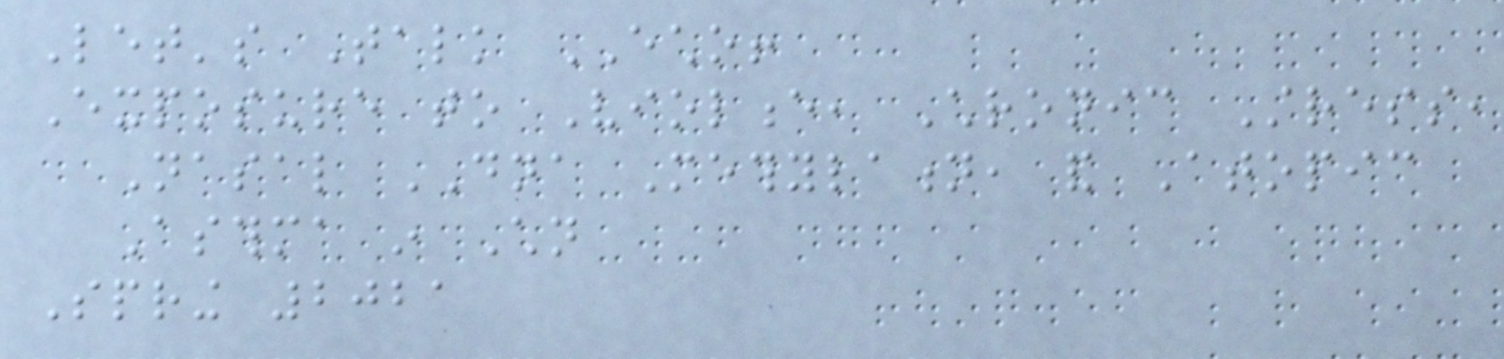Let's Talk ECHO!
Exposure to Violence, Chronic Stress,
Nasal DNA Methylation, and Atopic
Asthma in Children
Spring 2021
